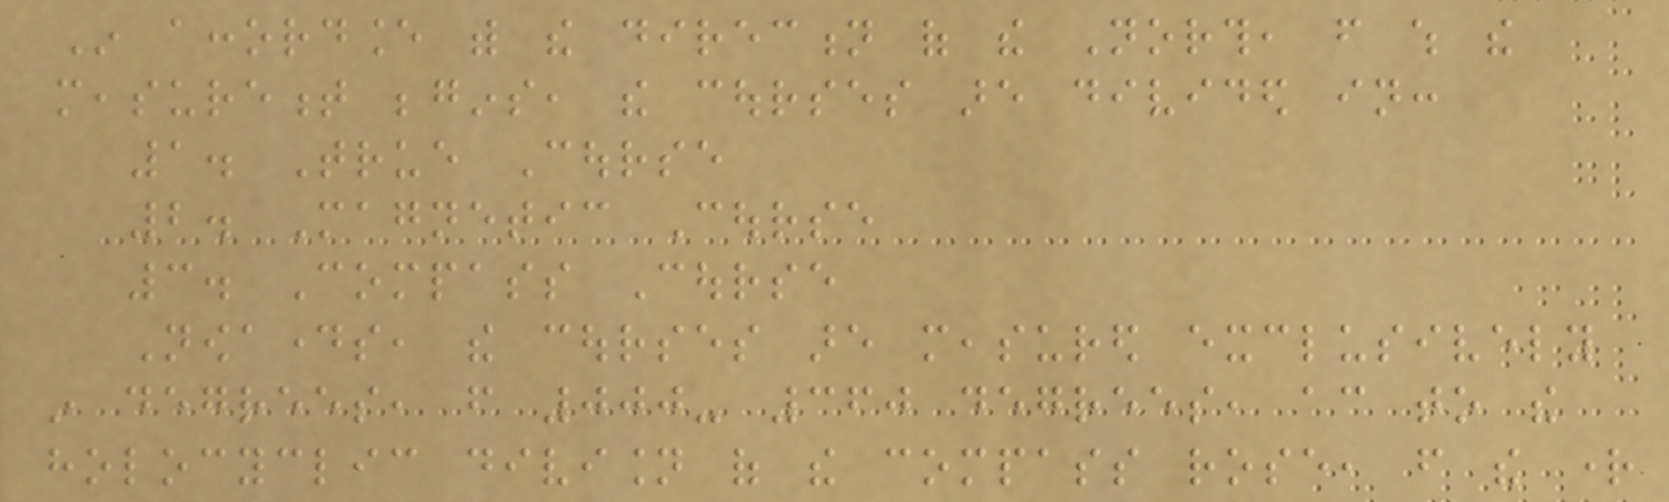In accordance with the direction of the North, from which the
measurement begins, the courses are divided in:
1. True Course
2. Magnetic Course
3. Compass Course
Nowadays, the courses are measured exclusively
in degrees, from 000- 360 degrees, according to the
holocyclic division of the compass rose, from the right
